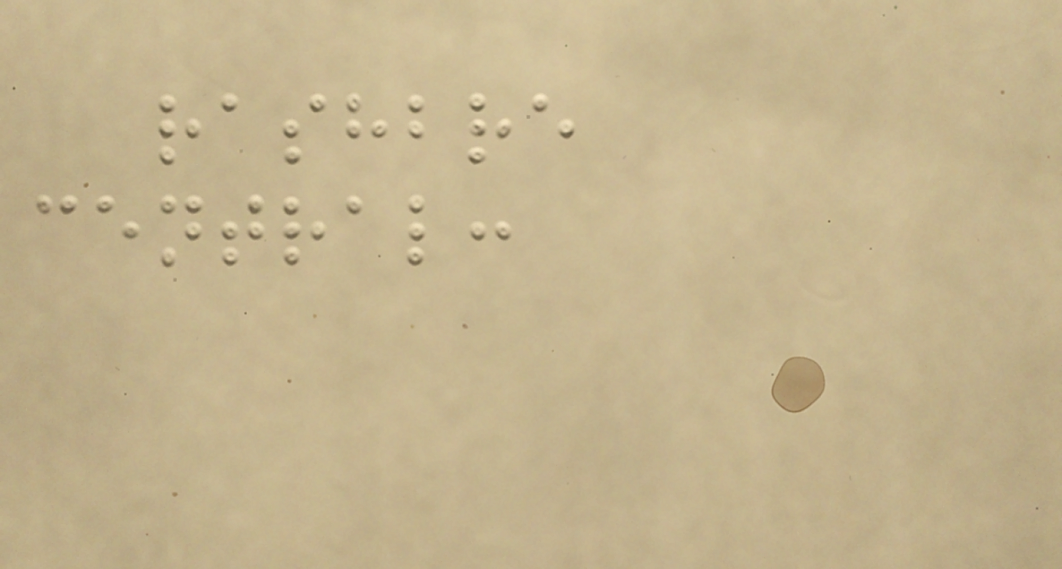rashbre
central:
